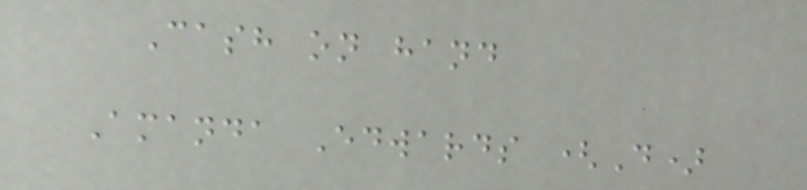Cash on hand
Amanda Edwards (D)
